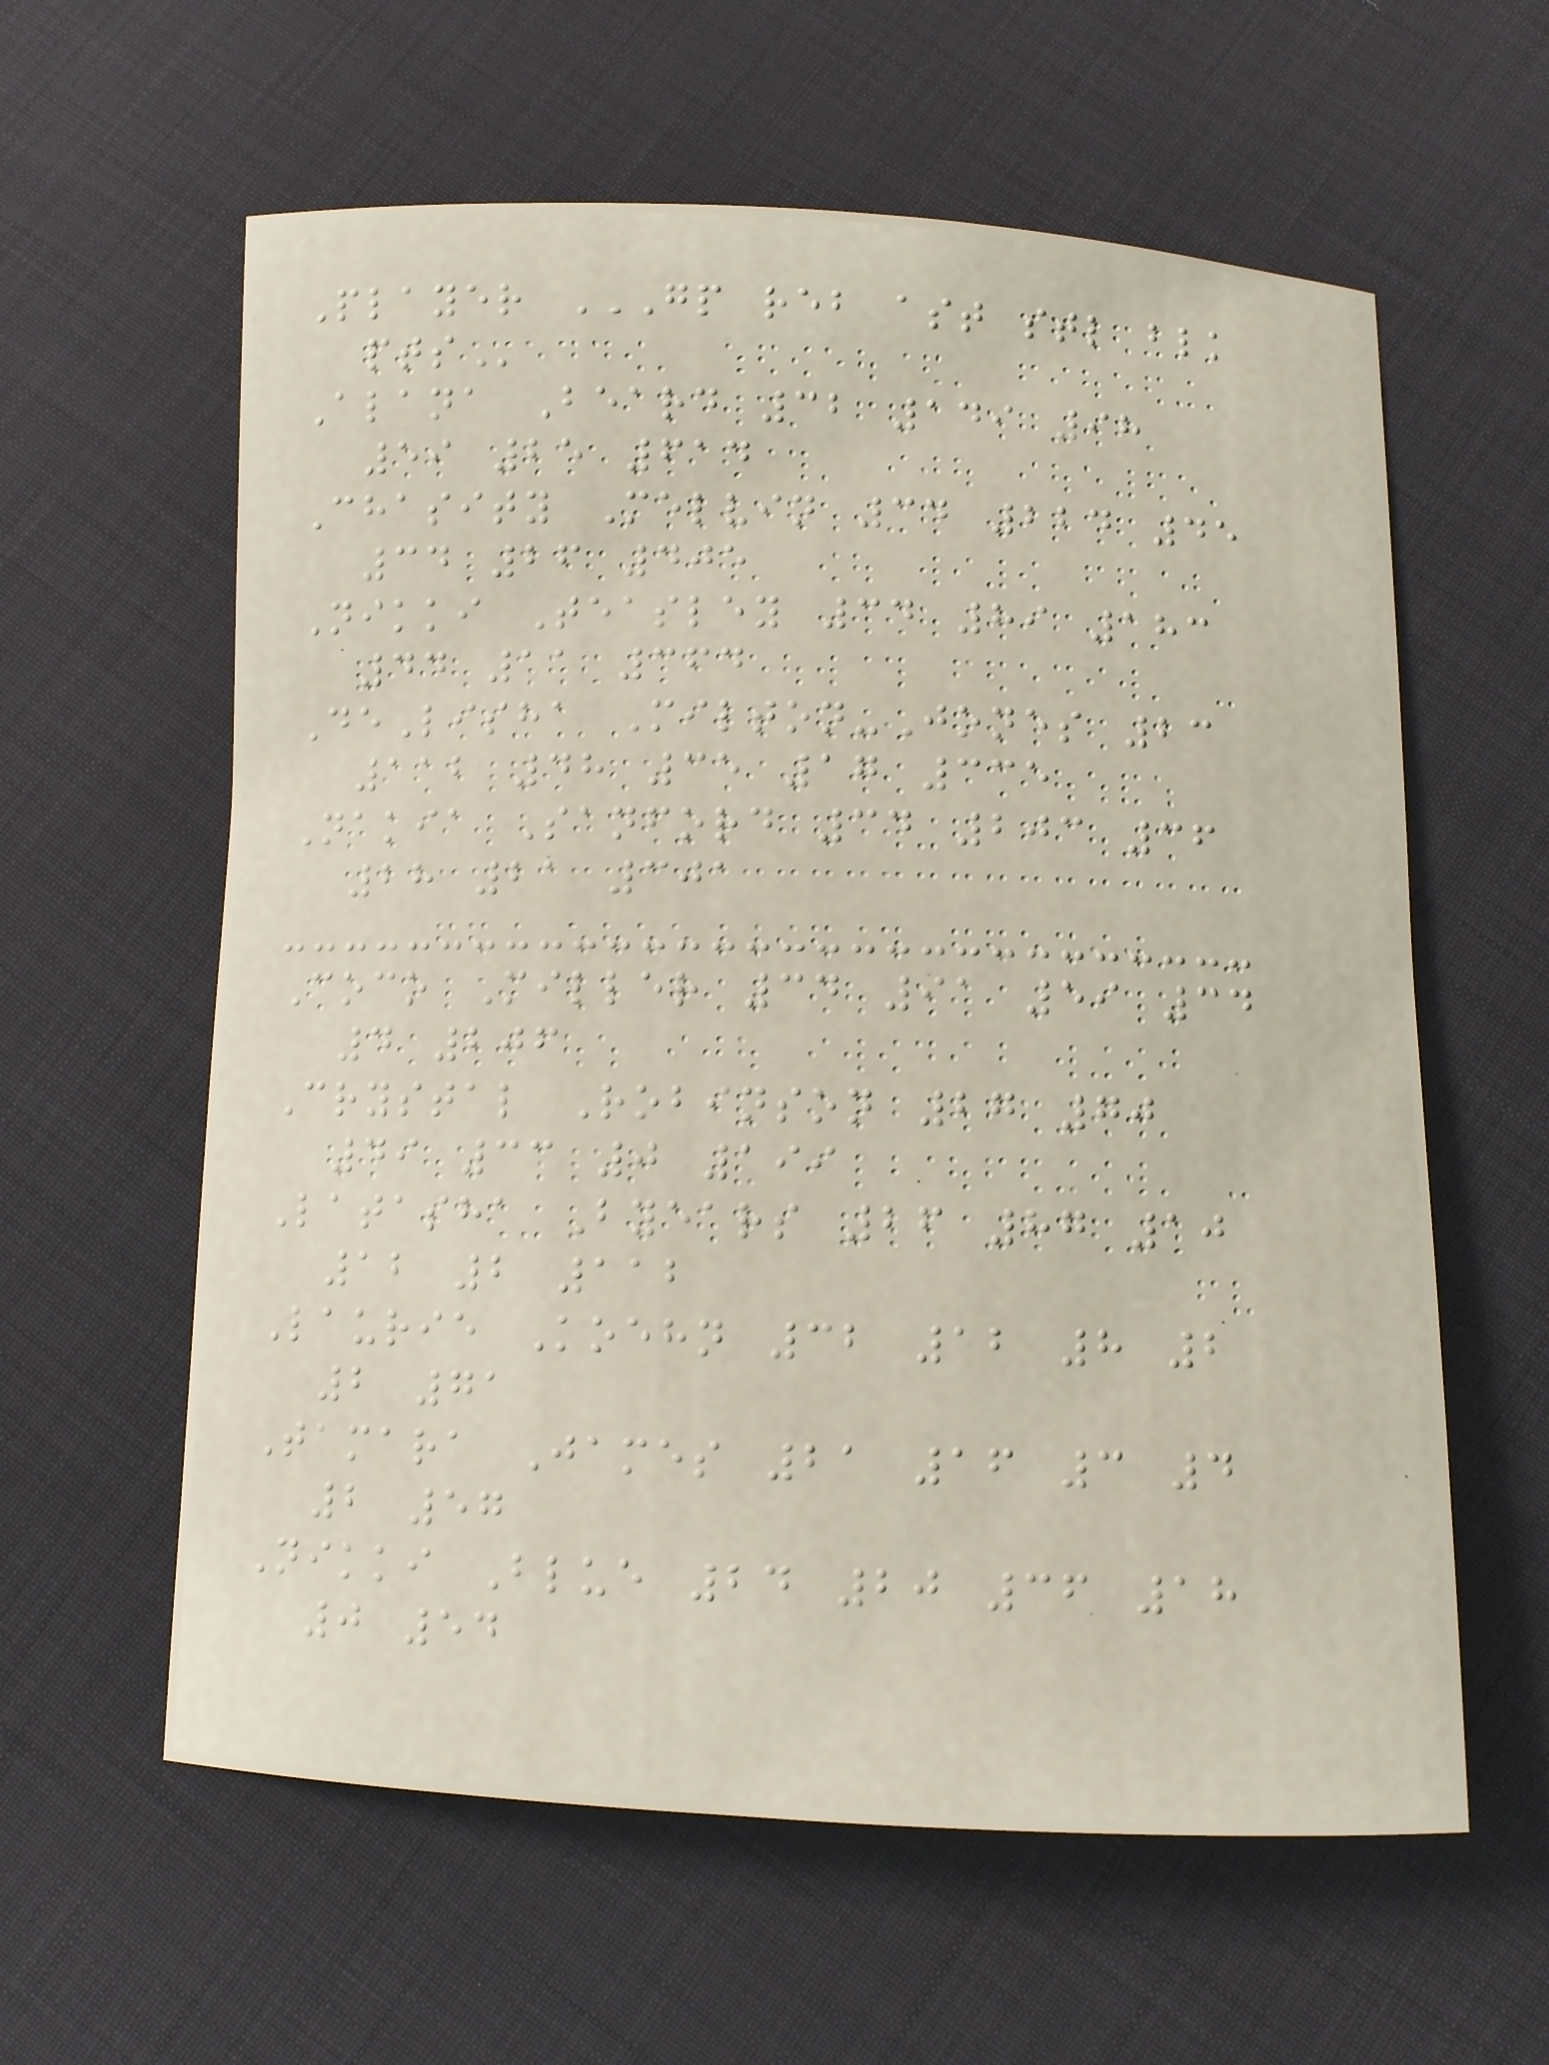Player GP REB AST STL BLK
PTS
Alana Beard 32 149 98
59 25 614
Chasity Melvin 34 224 45
34 26 405
Nikki Teasley 34 89 183
44 11 364
DeLisha Milton-Jones 23
112 48 35 17 335
Nakia Sanford 34 203 36
28 21 301
Coco Miller 34 91 59 34
4 206
Crystal Robinson 27 70
49 33 0 199
Latasha Byears 26 87 10
12 2 112
Laurie Koehn 32 12 8 2
2 71
Tamara James 21 16 3 4
2 57
Nikki Blue 24 20 36 18
0 54
